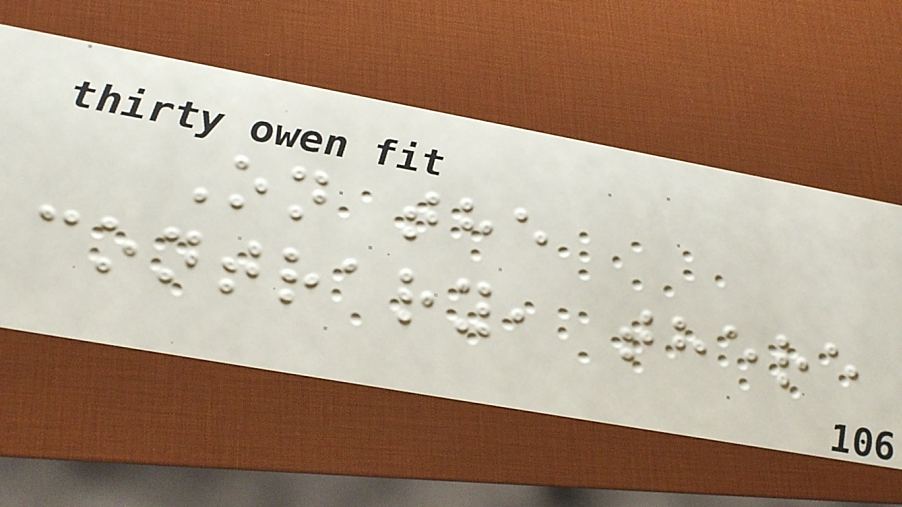On the
contrary, there
